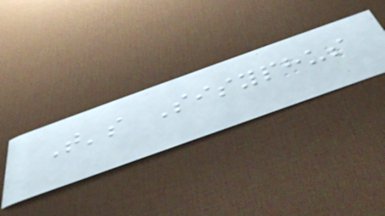That's Sisyphus
